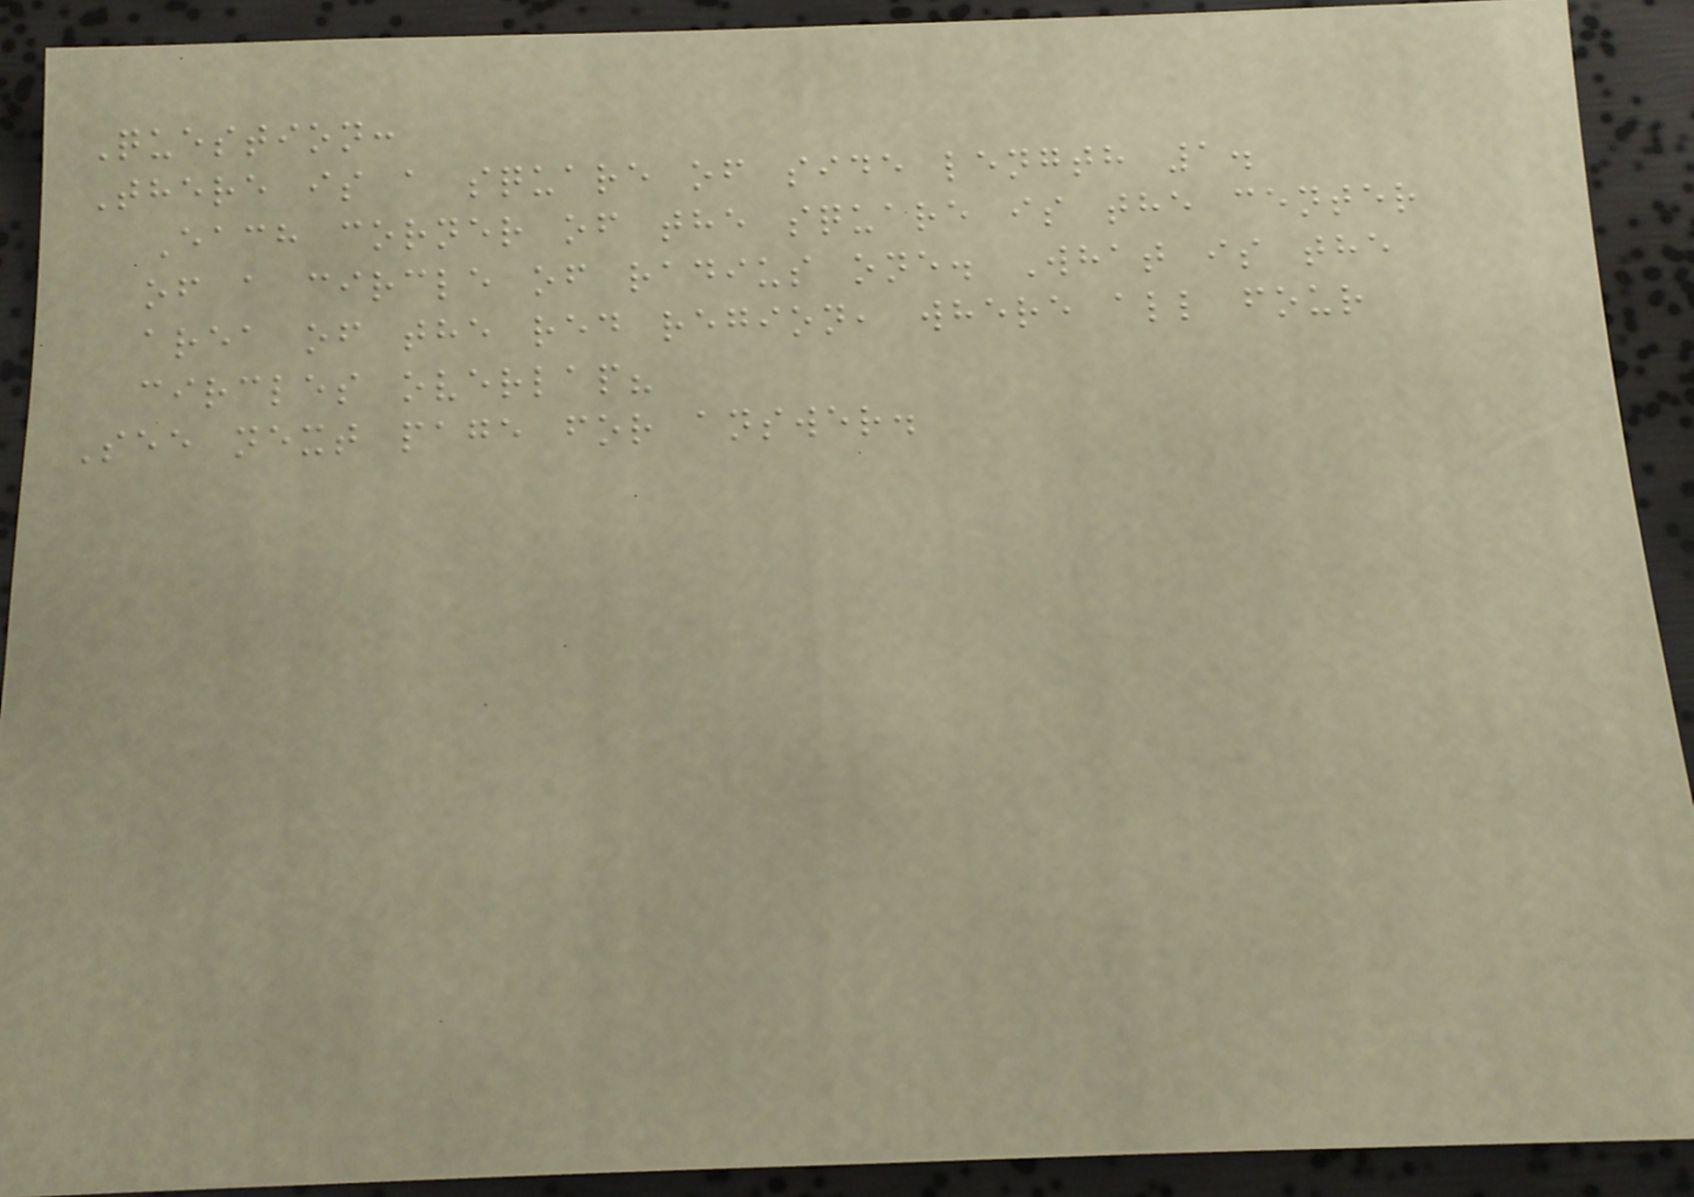Question:
There is a square of side length 1.
Each corner of the square is the center
of a circle of radius one. What is the
area of the red region, where all four
circles overlap?
See next page for answer.
